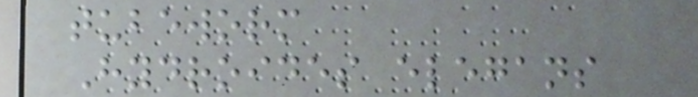tubeworm
Hydroides elegans
